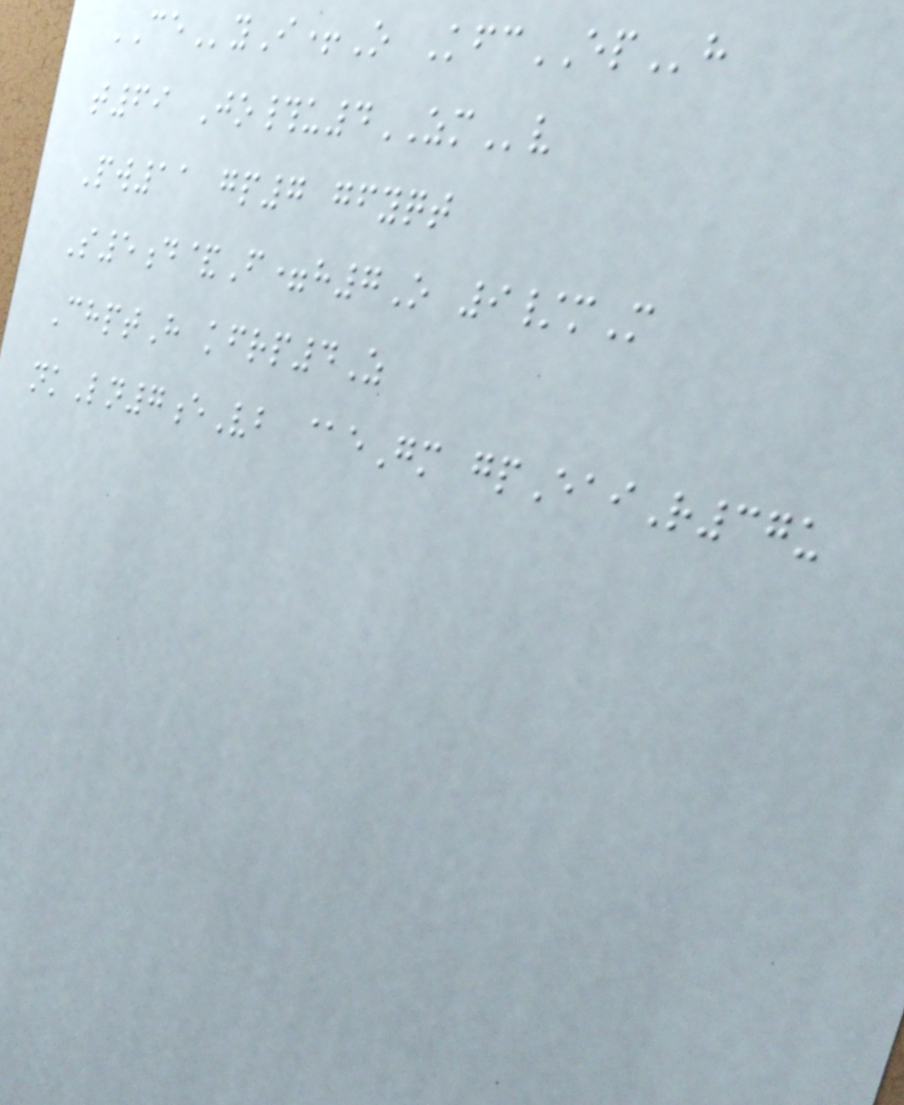CEyI+O KfcEPh
t69 Jo#u4ZMv
Pw11 gp7 gfyqt
S5d&F=h7O 9/mM
ChptH kfrp4Z
nkLn7eVb @eGm gpEaiR37u
